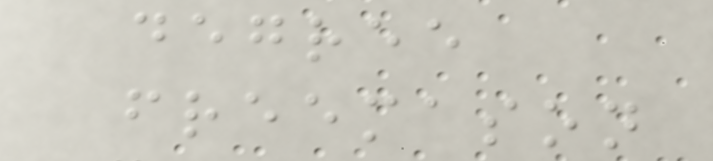degree
freemason
